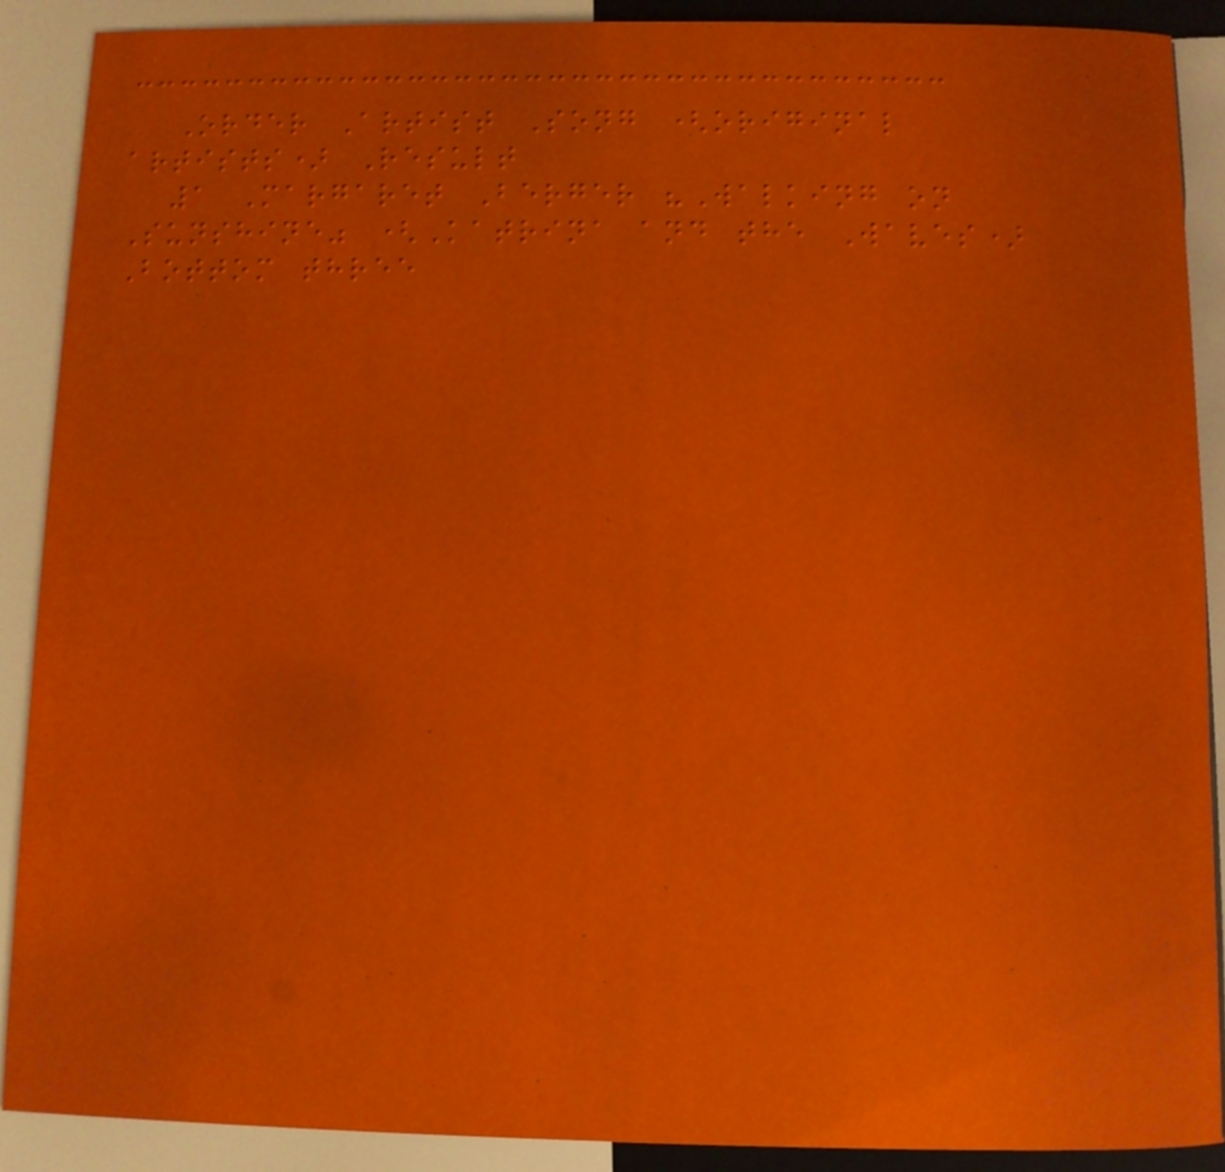Order Artist Song (original
artists) Result
1 Margaret Berger "Walking on
Sunshine" (Katrina and the Waves)
Bottom three
